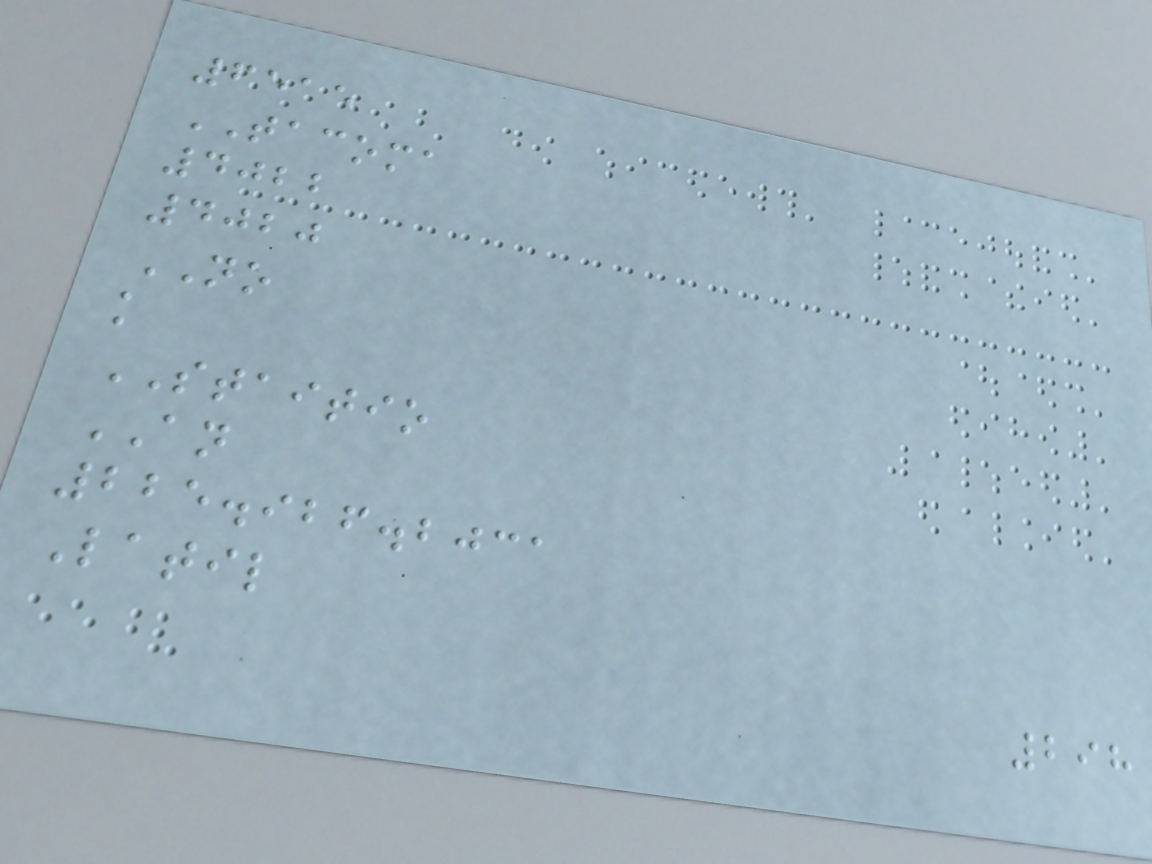6515
TACOMA
4022
4020
NO
k
STAITIO
AN
225.926.2031
Latil
298
